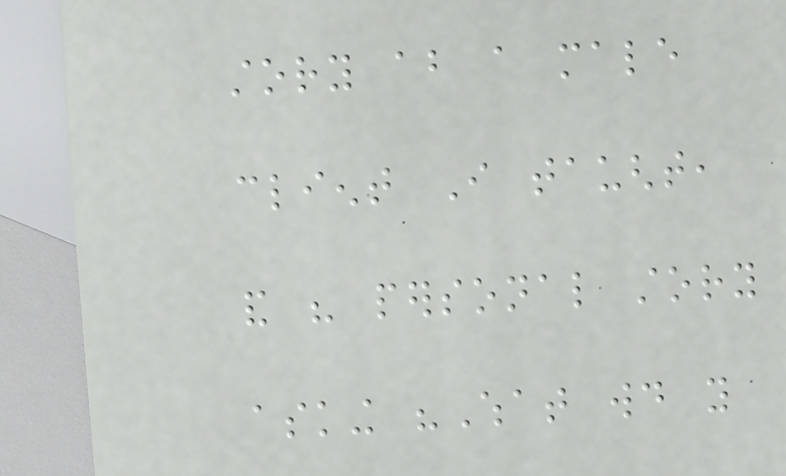story about a male
client I taught,
and his personal story
asking "What would you
